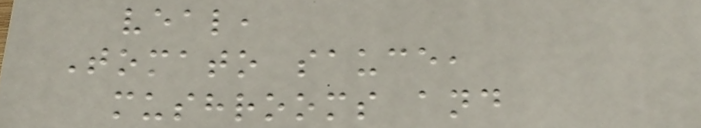veal,
Tomato sauce,
mushrooms and
